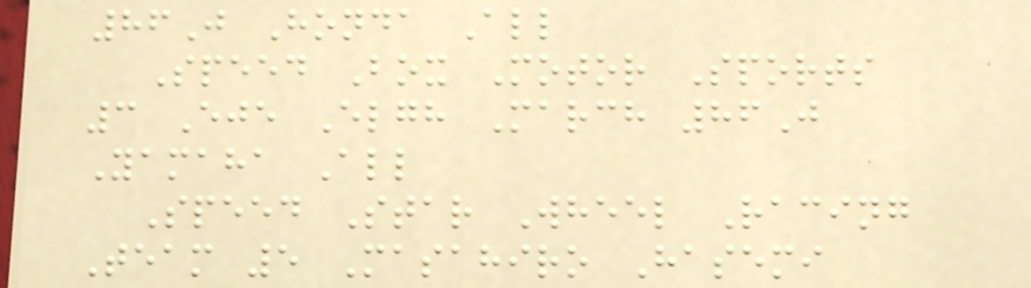86J Honda All
Speed Box Motor Sports
3 Eje Elgh March 86J
Yamaha All
Speed Star Wheel Racing
Team 5 Masahiro Hasemi
